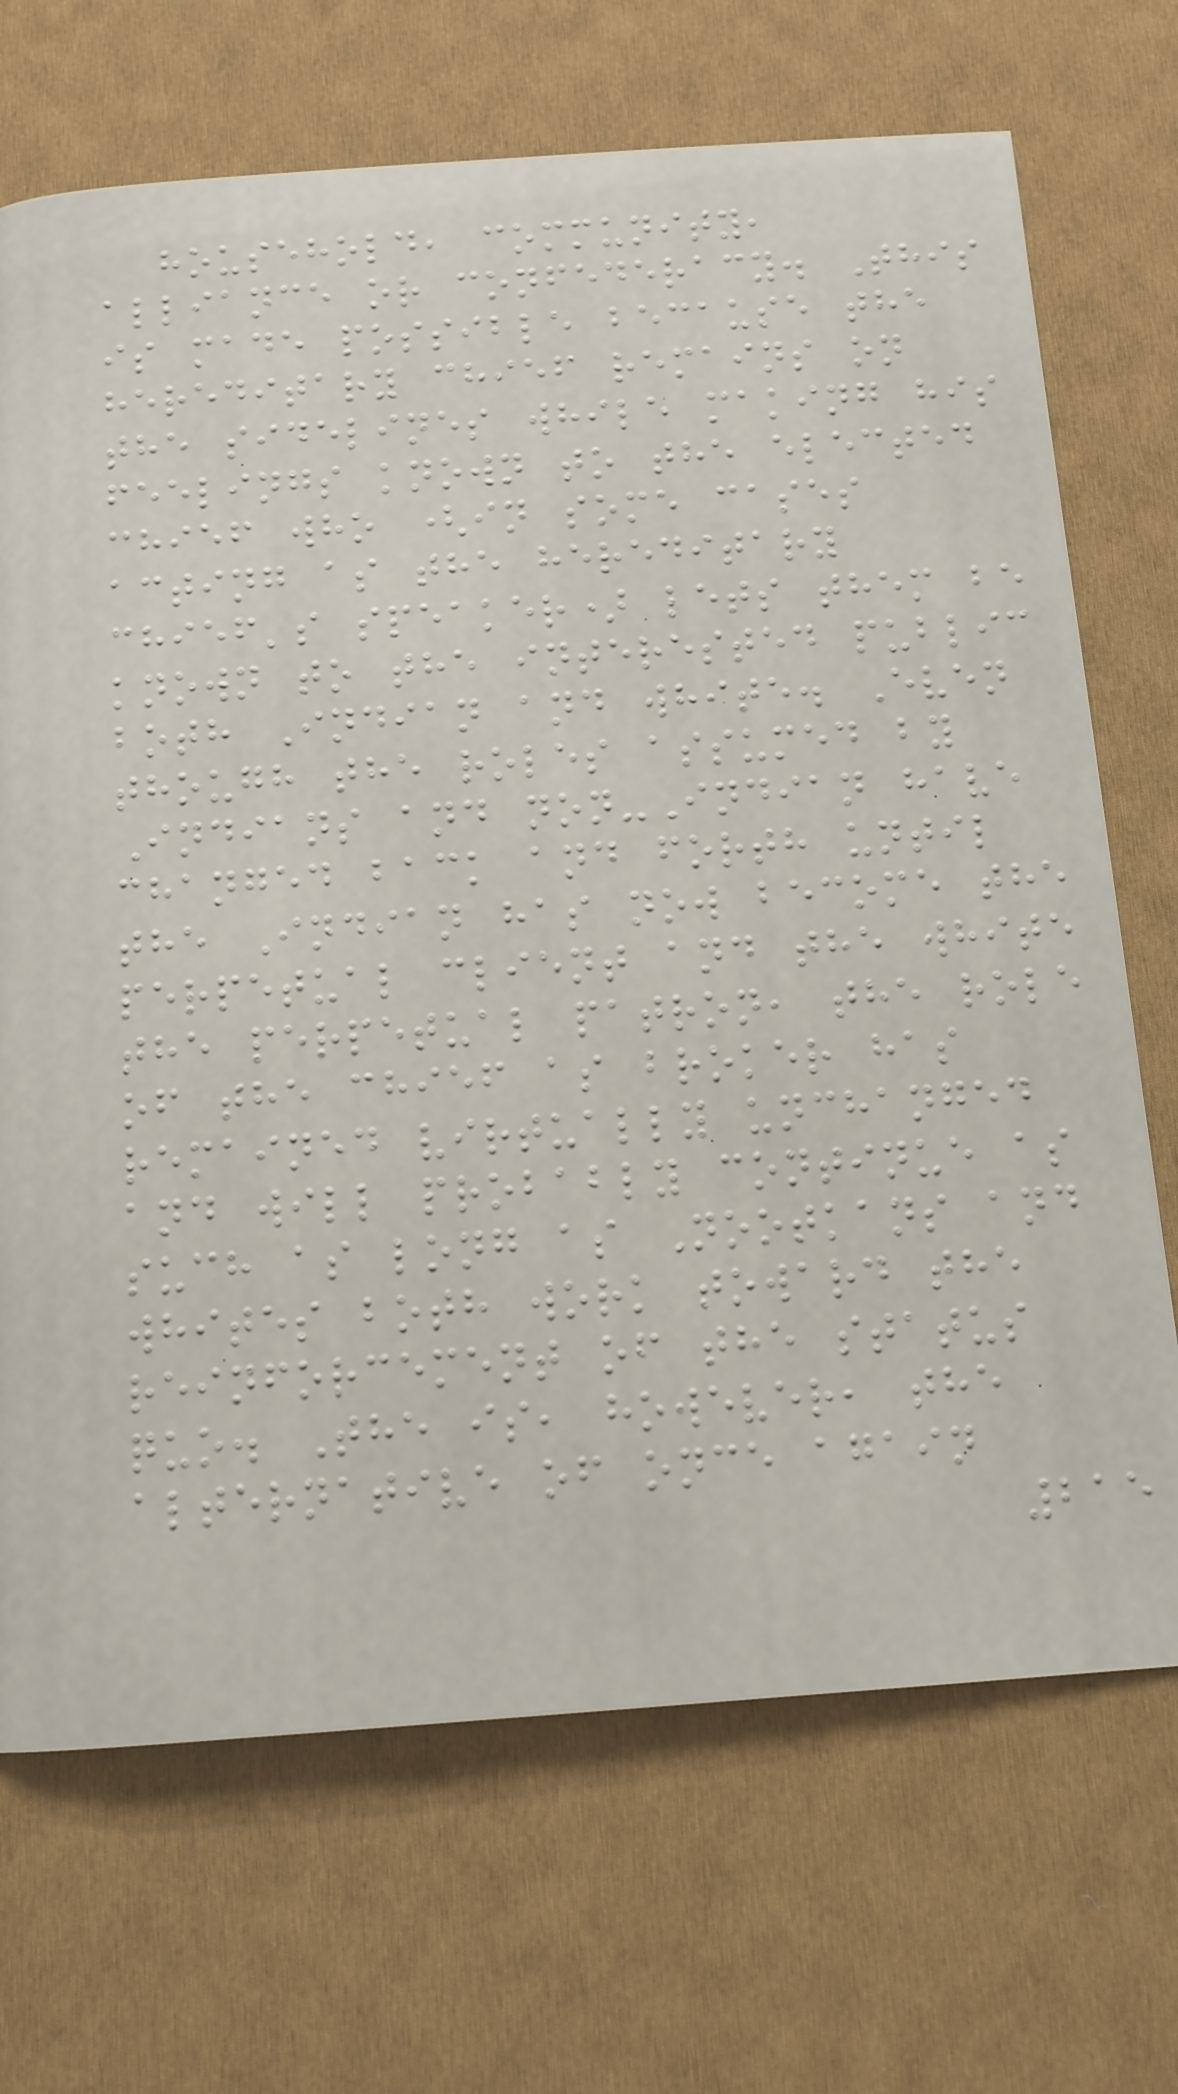household, community,
alliance or confederacy. This
is made possible because the
hereditary chief remains on
the sidelines while making his
feelings known to the elected
chief who (in some cases
acting as the hereditary
chief's speaker) lets them be
known to the interested public
both Indian and white. Even
though the roles assumed by
Indians and non-Indian have
changed back and forth until
the Indian has now become the
perpetual client and the white
the perpetual patron, the role
of the chief as broker has
remained virtually unchanged
and will probably continue as
such as long as Nootkans and
whites both work toward the
reinforcement of the status
quo. The is, however, the
alternative of once again
215
